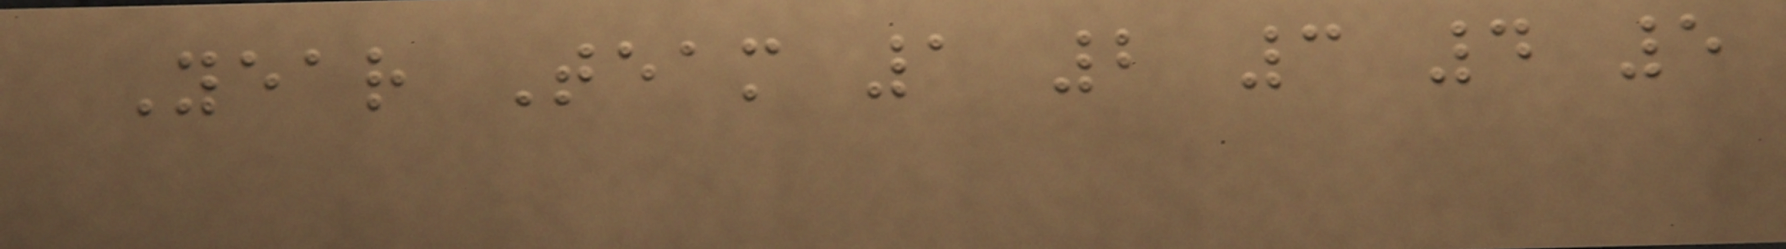Year Team 1 2 3 4 5
